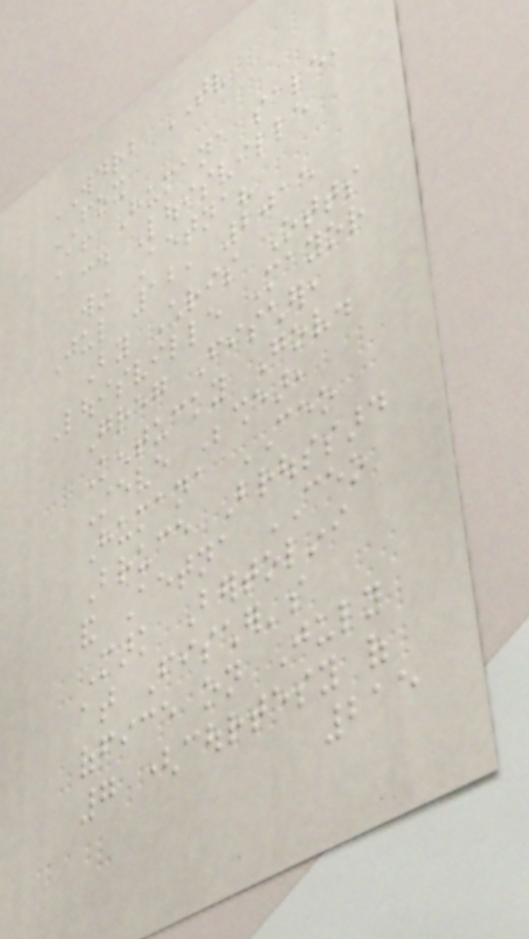WDRB TV
FOX
After Humana sale,
could Louisville
win Aetna?
Jul 12, 2015
By Chris Otts
Louisville Mayor
Greg Fischer,
Kentucky Gov.
Steve Beshear,
Humana CEO
Bruce Broussard
and Aetna CEO
Mark Bertolini
at Fischer's
office on July
7 (courtesy of
215
